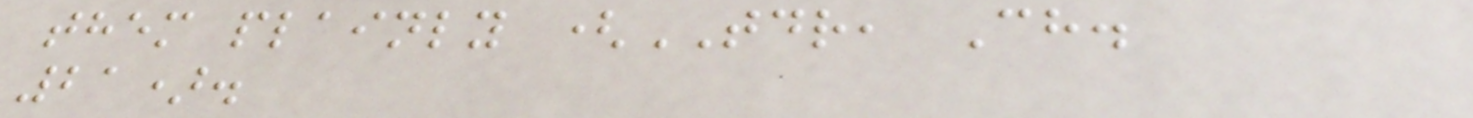them plainly (TDR, Ch.
21).
